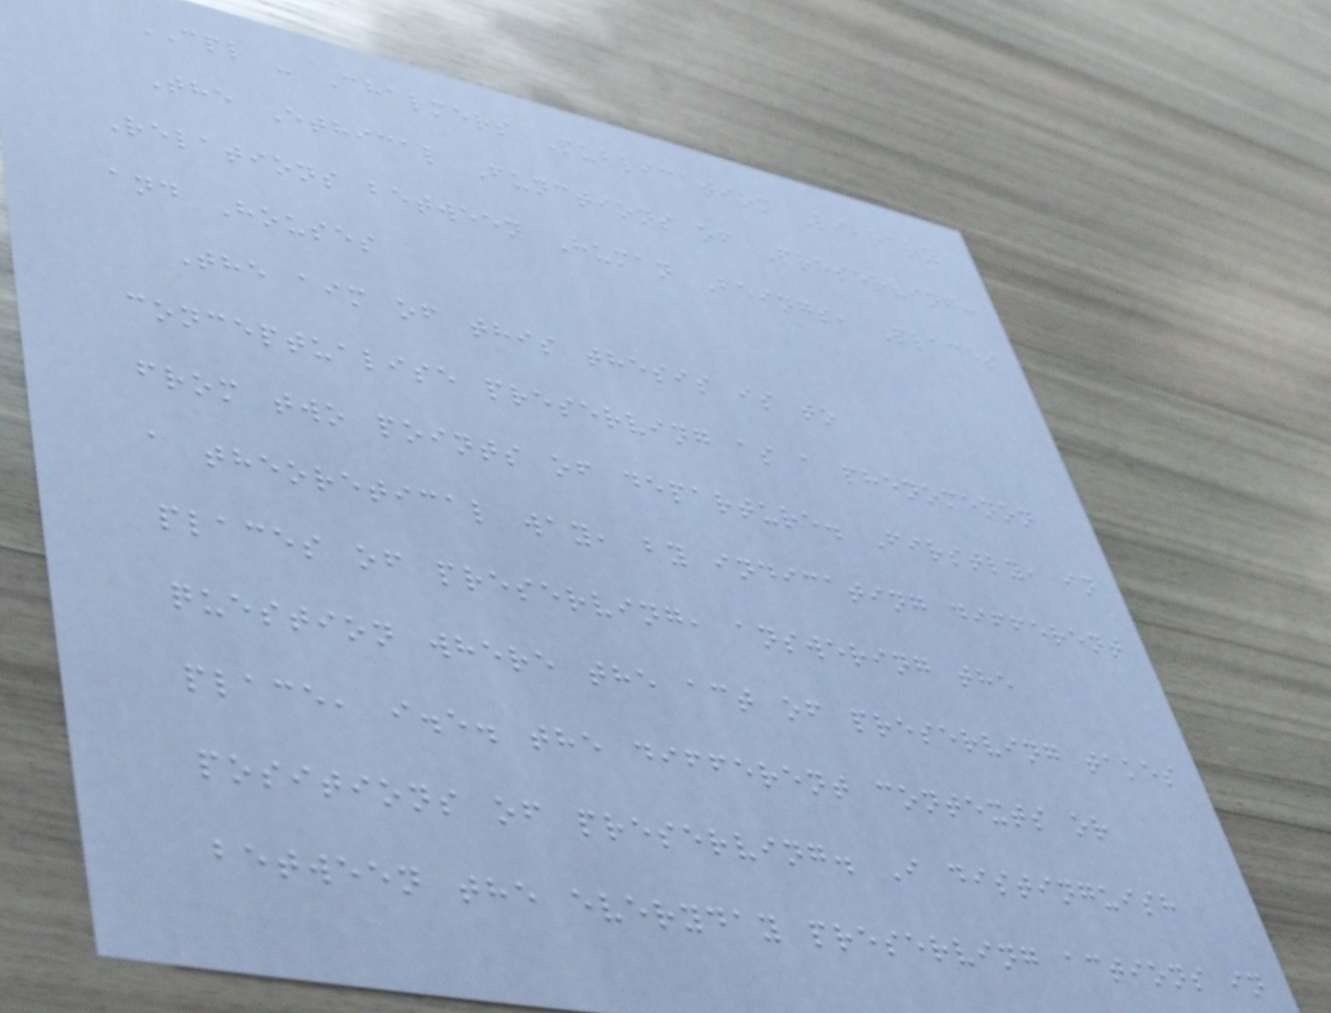CPL - Chalmers Publication Library
The Ethical Functions of Preserving:
Relations between Human Beings, Places
and Houses
The aim of this thesis is to
conceptualise preserving as a phenomenon
from two points of departure. Firstly, in
a theoretical way, by indicating different
places of preserving, answering the
question where the act of preserving takes
place, i.e. the different contexts or
positions of preserving. I distinguish
between the everyday preserving actions in
